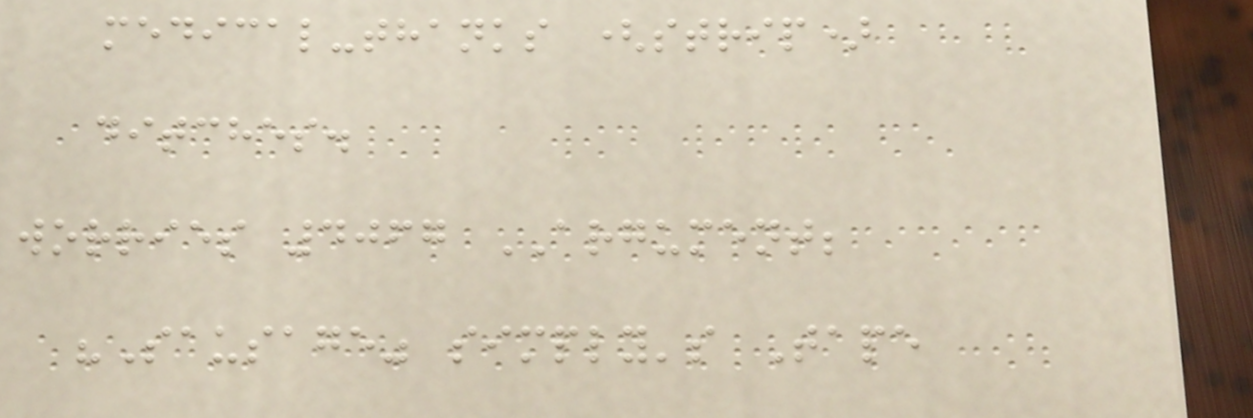medical-thanks (strip)
ditches.
worries 4067 ARGUMENT;
"Sausage" simply's Tape
